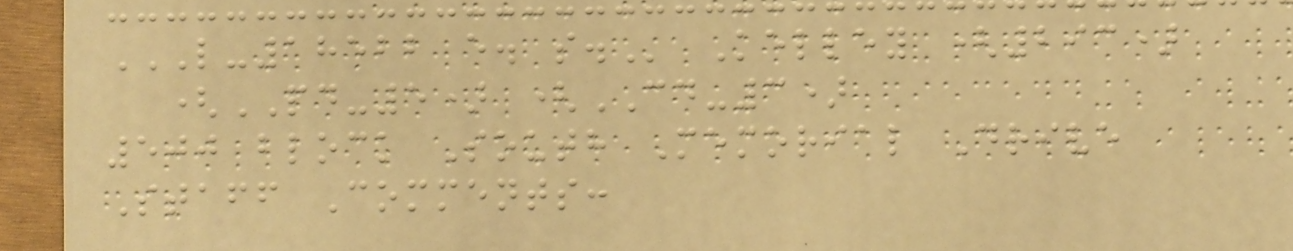L-18522 E. S. Kelley (293)
(PD-5) (CD-3)
500 block South Memorial Drive
Staff Comments:
